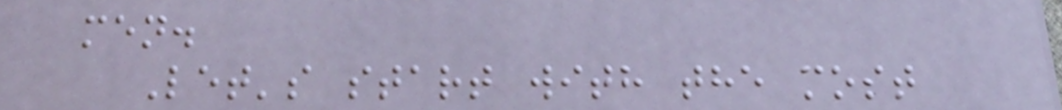men.
Let's start with the most
